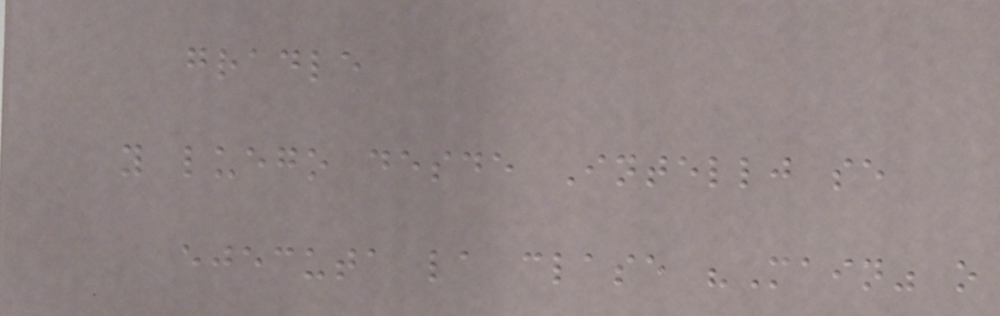gradle
y luego desde Intellj se
ejecuta la clase "Main" o
